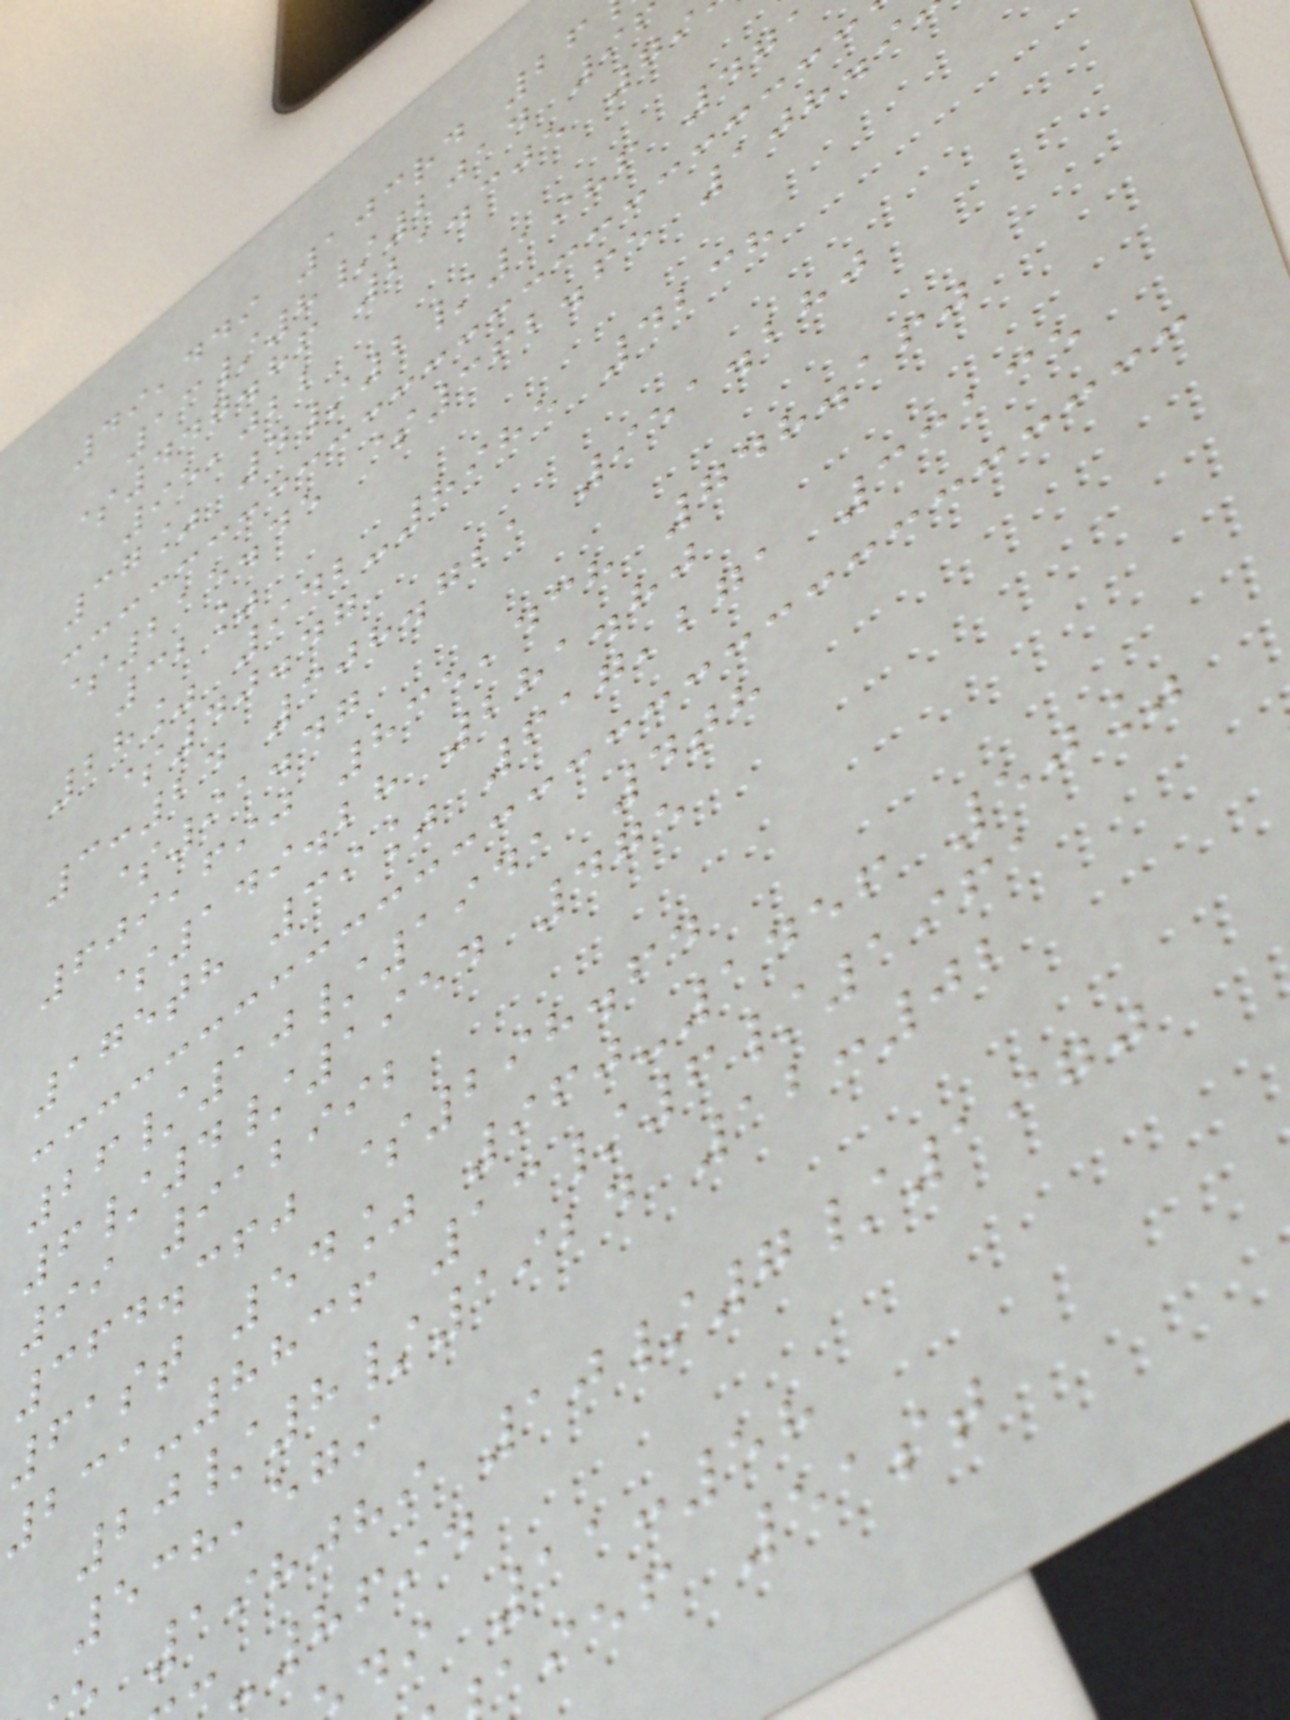49,449 103rd 26
13/8/2014 9
$447.86 21.305 79
95,022
37% 4/2/1986 47
$215.45 $362.65 108.9
32%
28% 942-8985 4238
$40.47
3:24 308.721 951.280
$91.47
609,690 835,438 748.160
$149.28 281.80
175th 39% 617,271 33135
26/10/1941 4th
6/4/1954 475
99 912992
364.360 $298.64
61st 54% 960-1456 50%
231-8836 13/6/1961
20/8/1924 12:02
538,579
198089 10/7/1970
-8694
di 11:58
aief 51st
